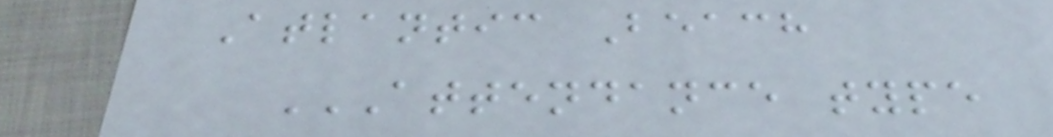Atlantic Beach
ATTENDANCE TYPE
